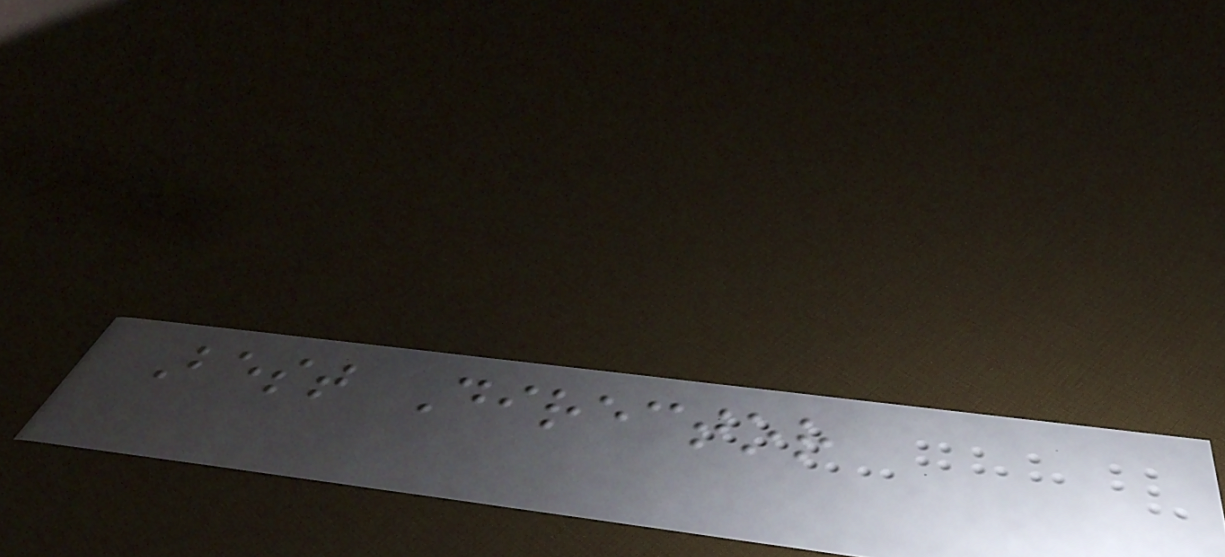Best Director
